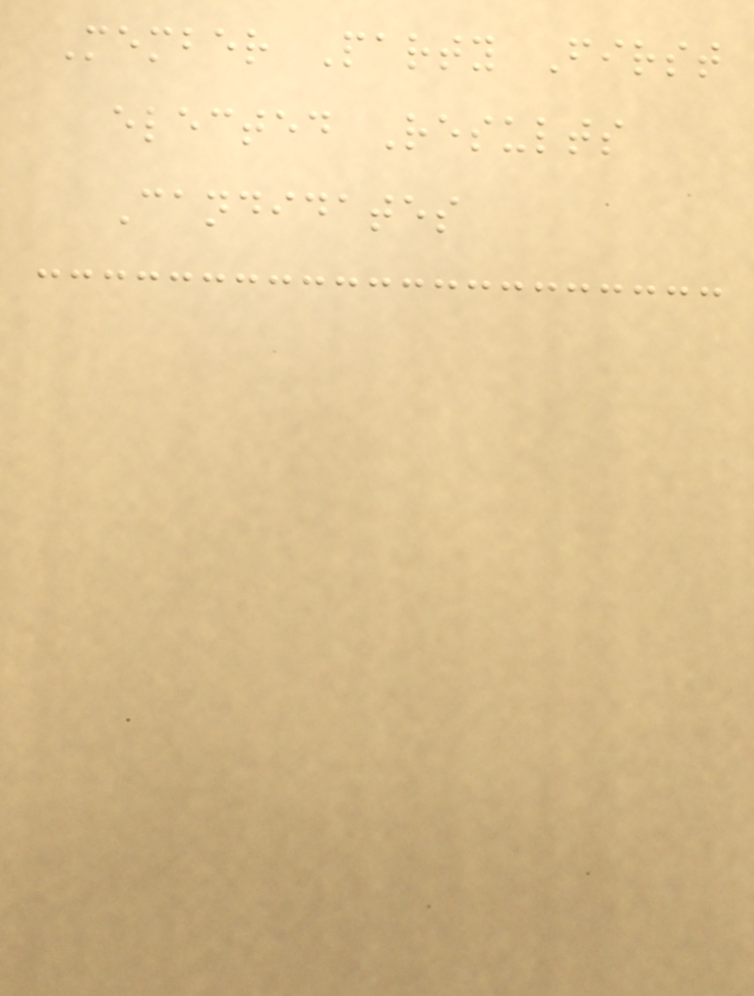Member Party First
elected Results
Candidates
